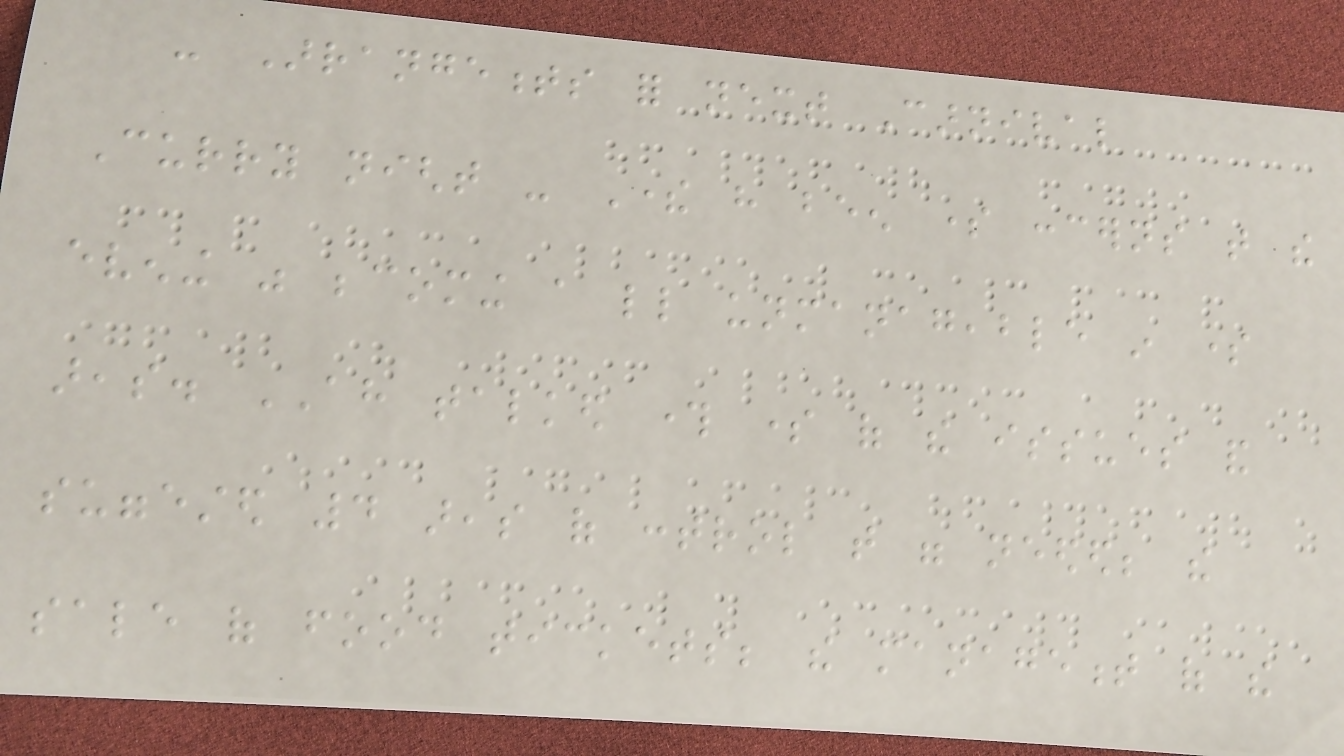- Arrangements for next Carnival
Curry night - There have been some concerns that the
evening was becoming a little unmanageable in some
areas. AH talked through some of the issues and
suggested 4 areas of control that were needed; the
sale of food tickets; the management of the
